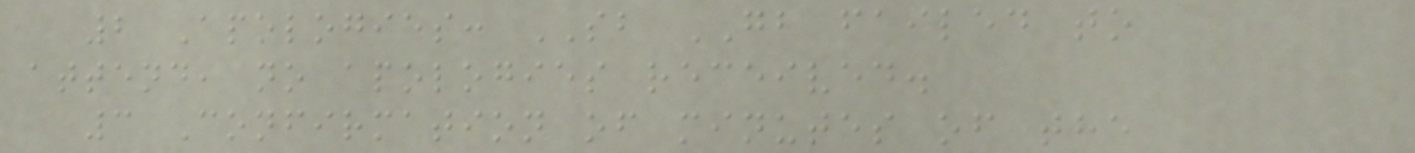2 Apologies: SB GB failed to
attend, no apologies received.
3 Confirmation of minutes of the
